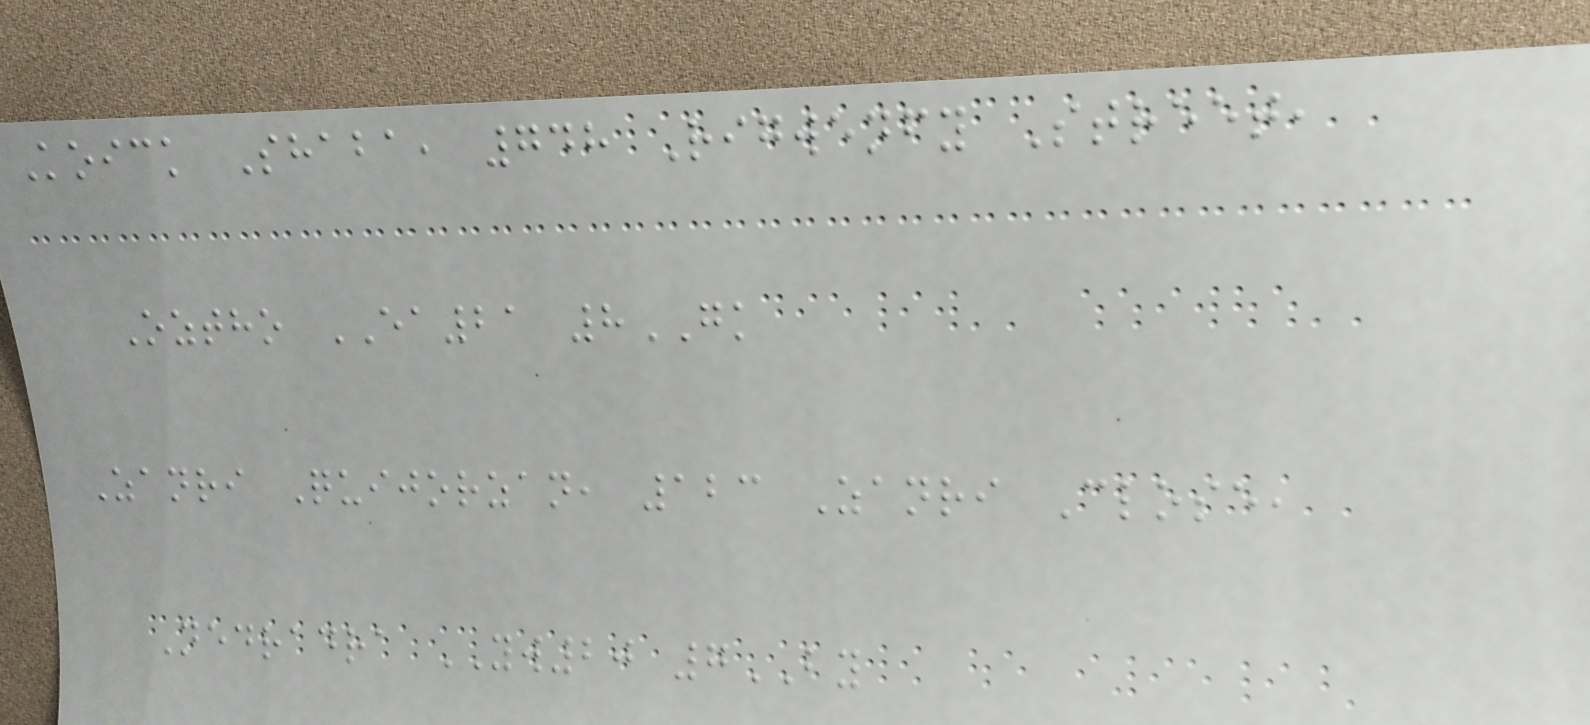Koick Shaba, 748 Rigwenfy Street,
Oztho EA21 8GK
Zanri Quijorzan, 123 Zanri Close,
Nedradra YW20 7BY
